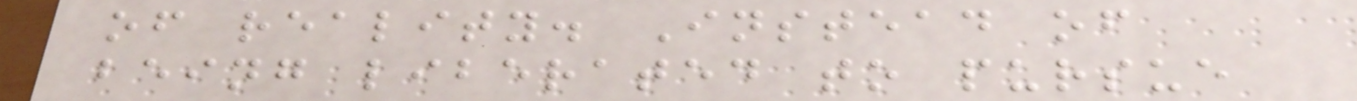of reality. Instead of
being liberated to pursue
